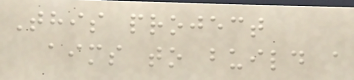This project
aims to build a
